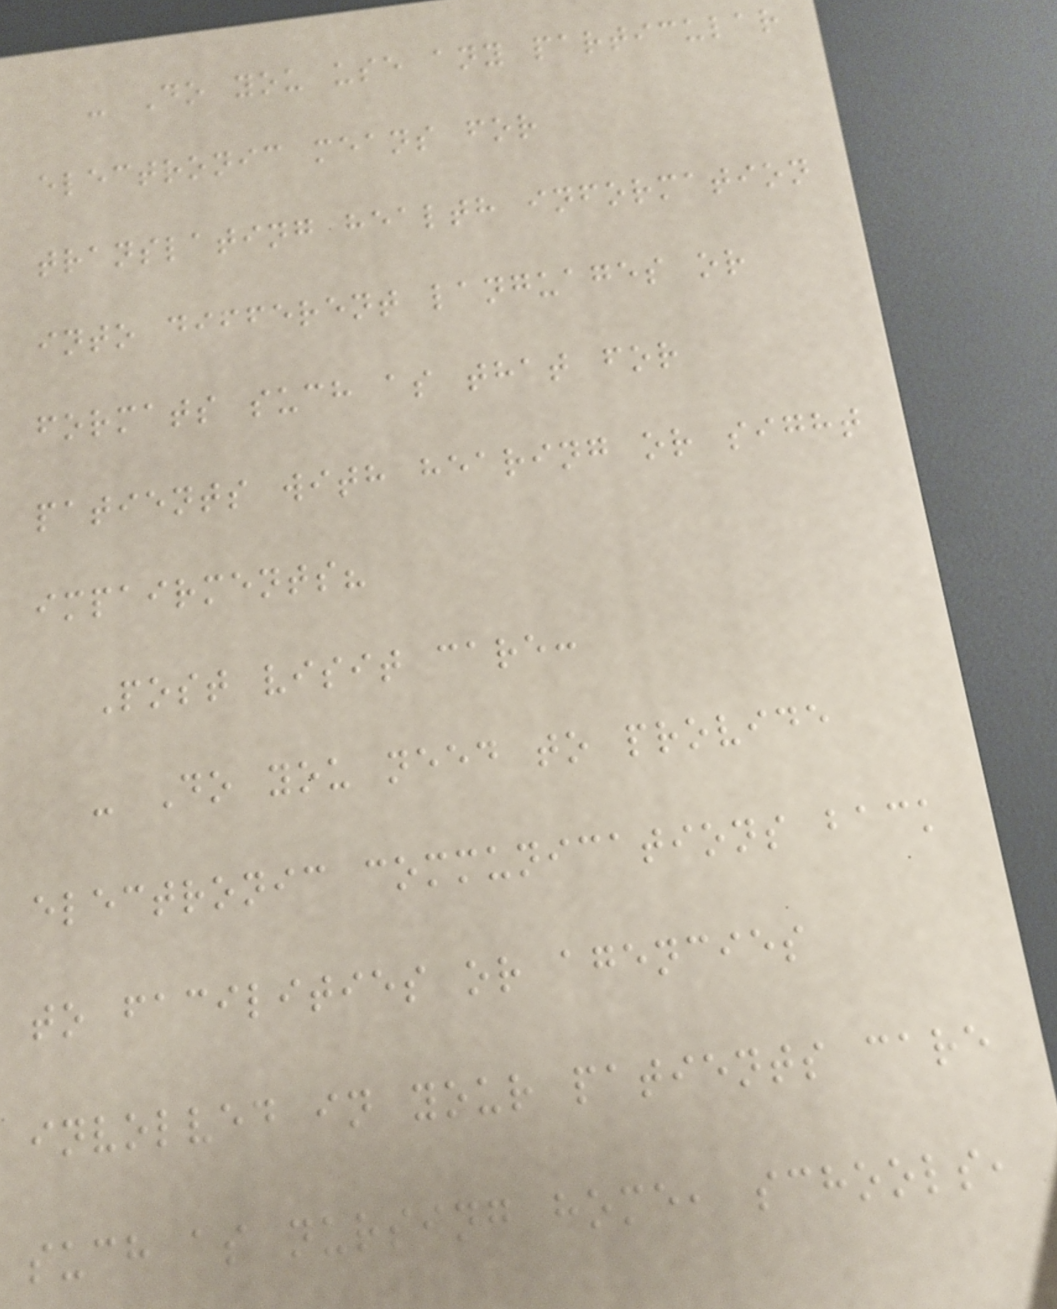- Do you use any particular
electronic means for
translating health information
into different languages or
formats such as that for
patients with hearing or sight
impairments?
Post visit care:
- Do you need to provide
electronic communications back
to facilities or agencies
involved in your patients care
such as nursing home, schools,
